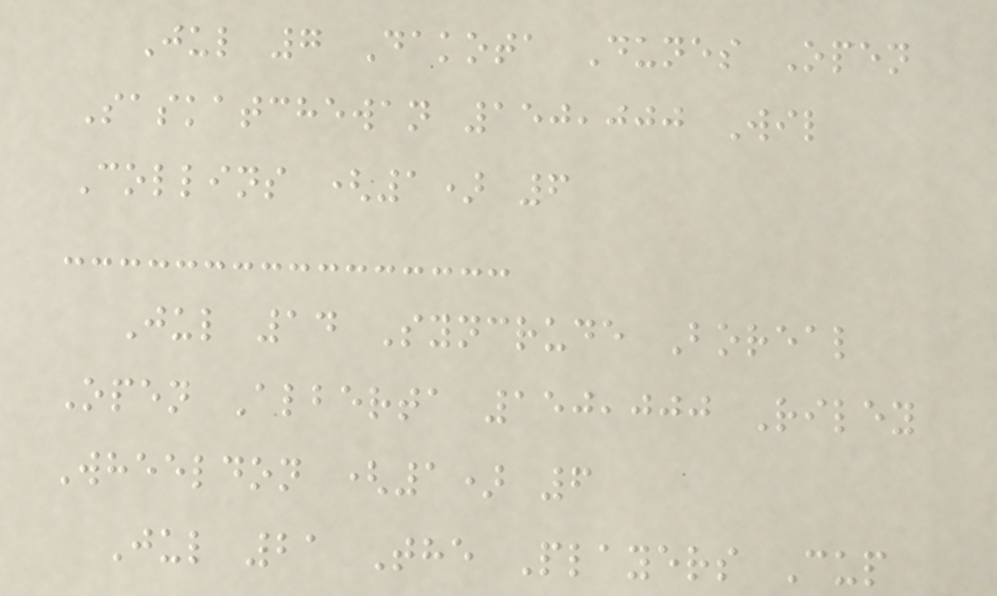Jul 7 Dakota Dunes Open
Saskatchewan 150,000 Wil
Collins (1) 6
Jul 14 Syncrude Boreal
Open Alberta 150,000 Riley
Wheeldon (1) 6
Jul 21 The Players Cup
